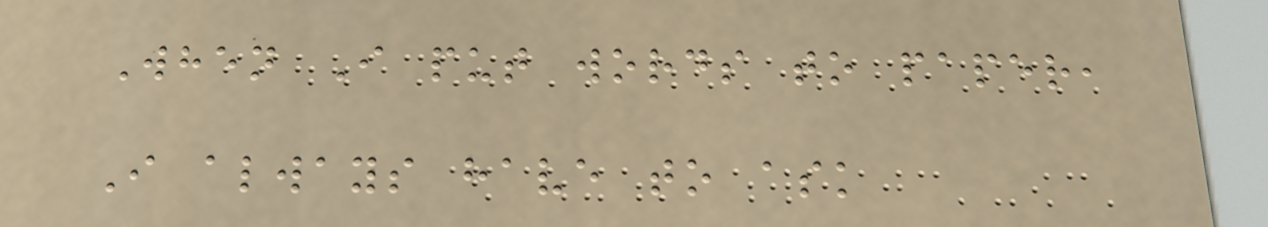When I put words to paper,
I always have to ask
